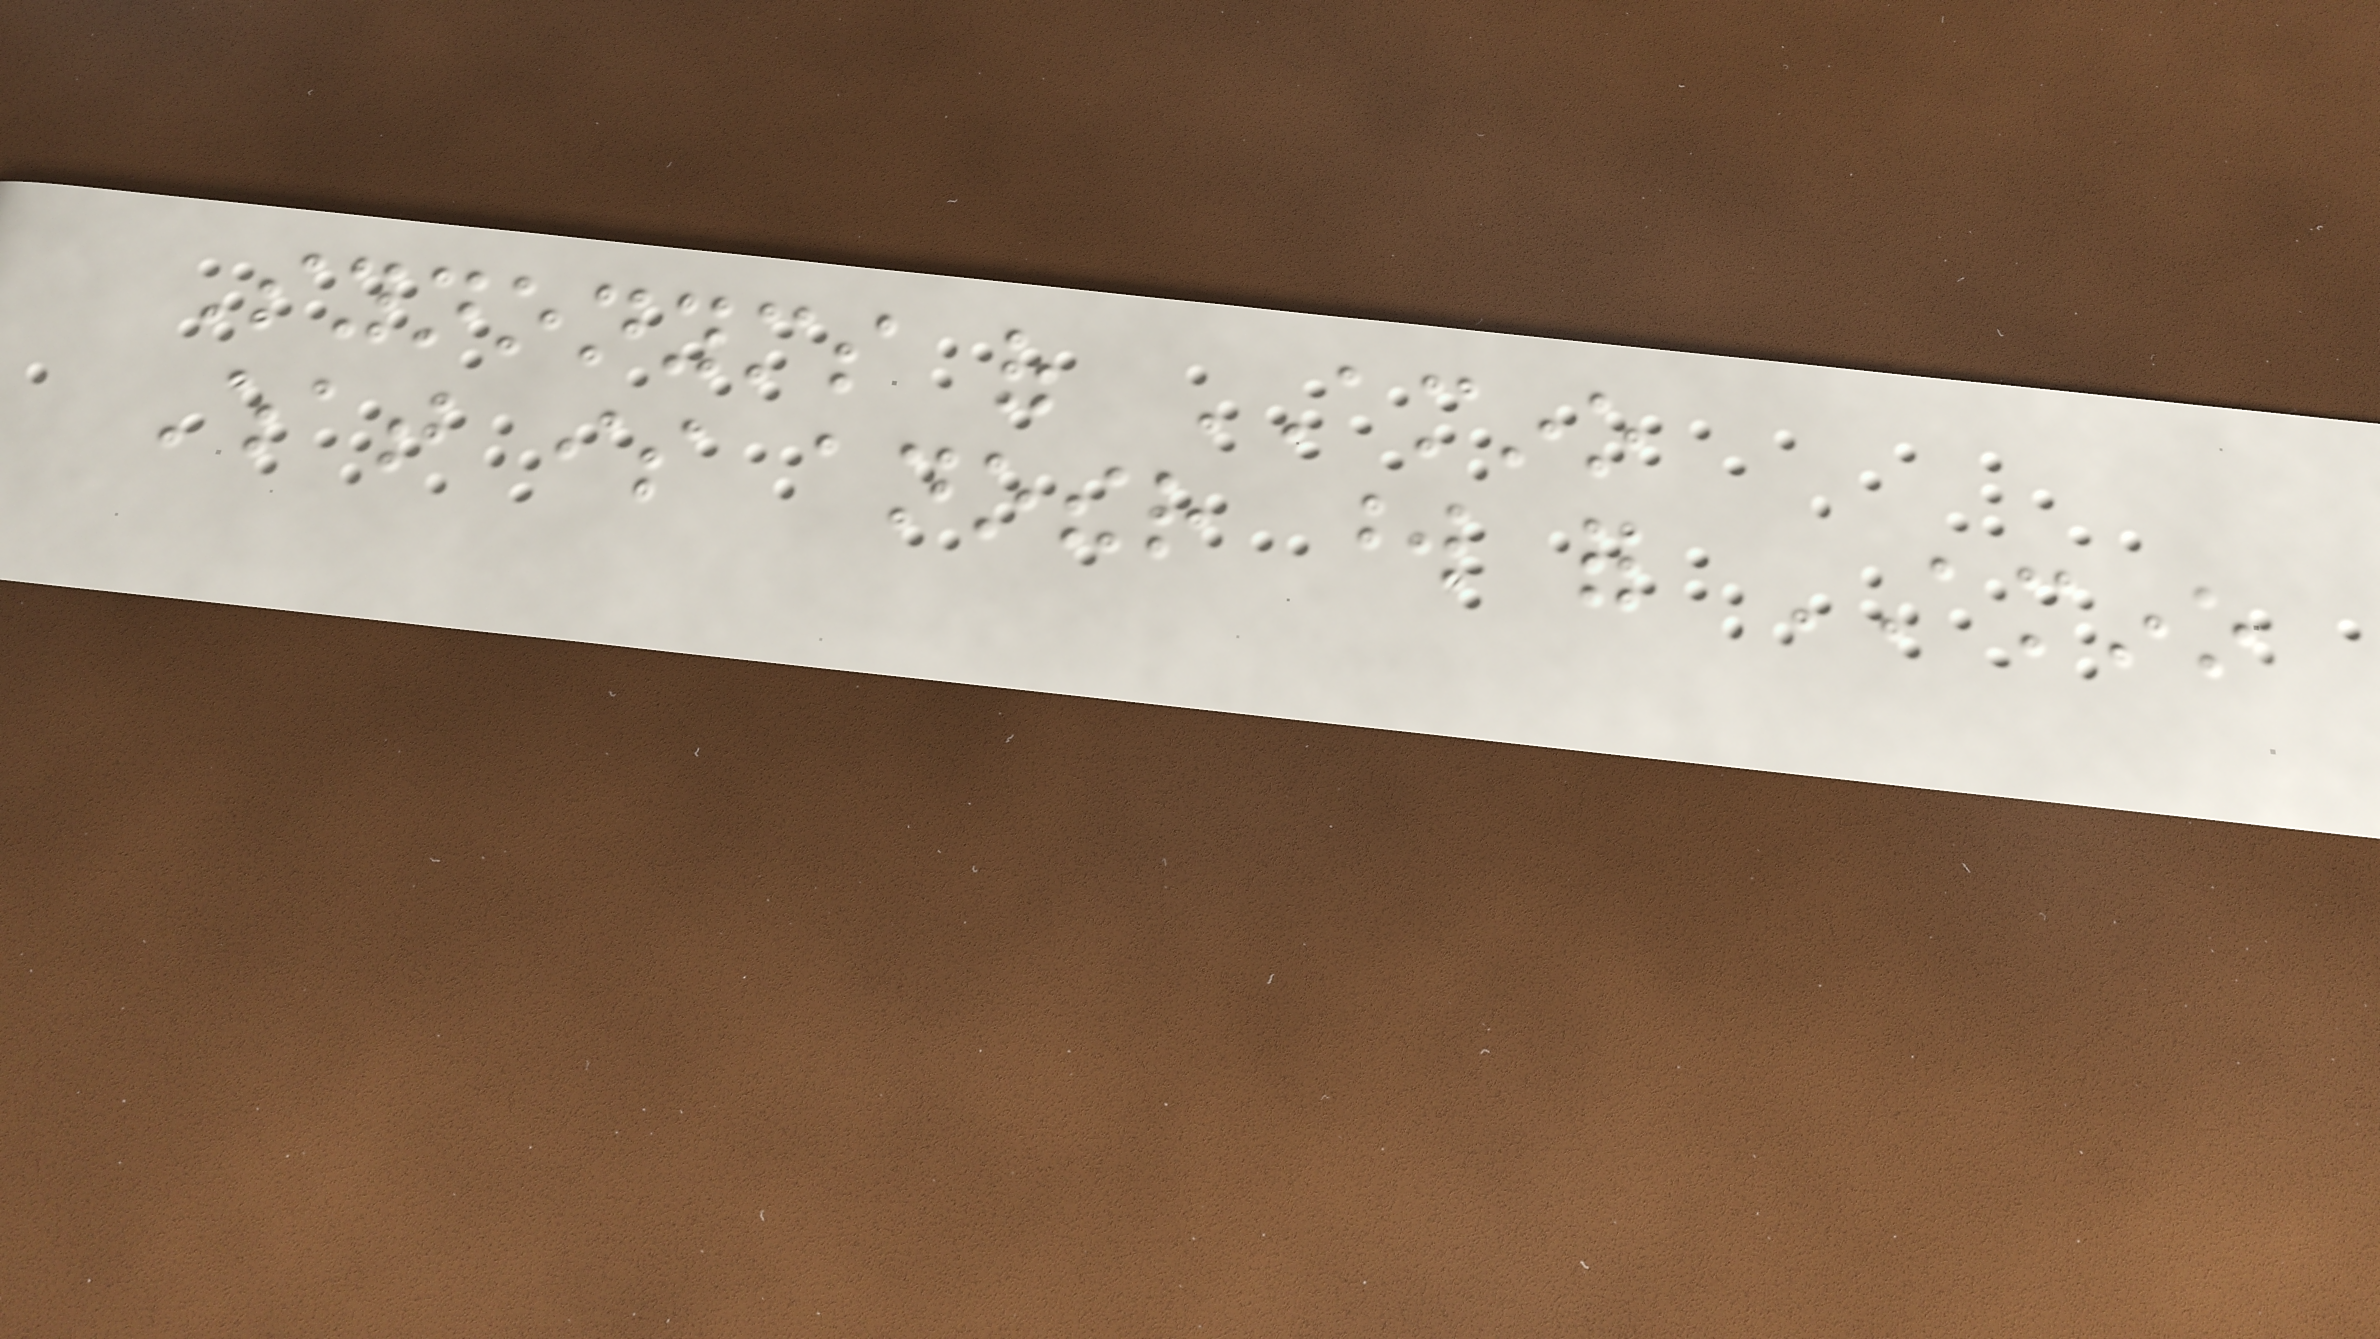Synonyms of AMINO
What is another word for AMINO
